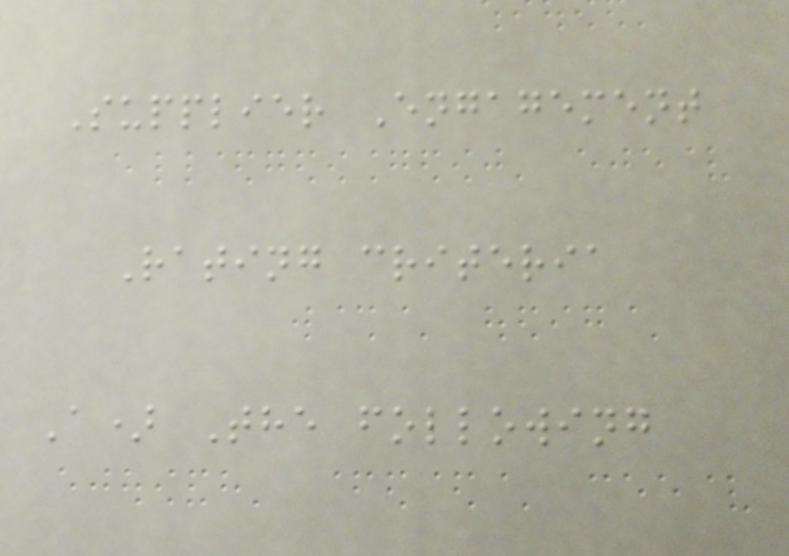Supplier Engagement
Rating criteria
A) The following
